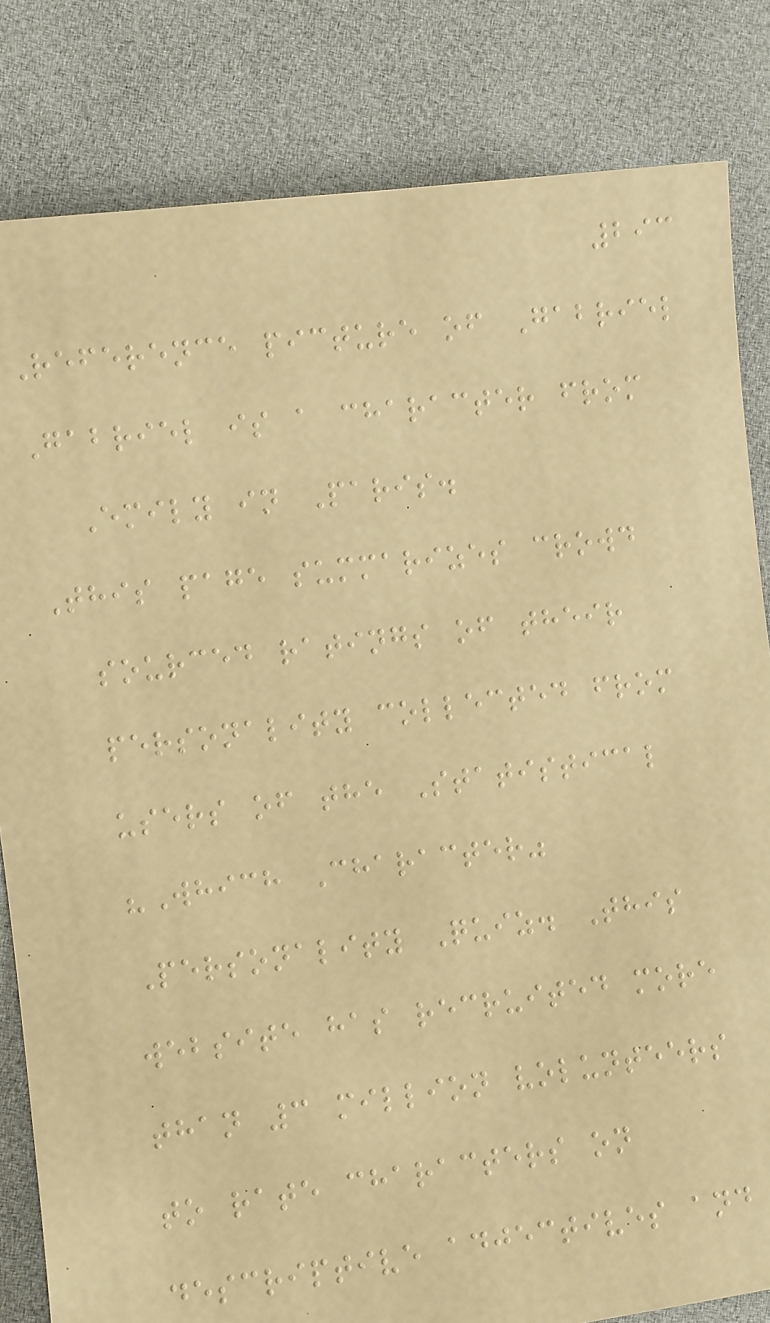293
Reference picture of Gabriel
Gabriel is a character from
Emily in Paris.
This page summarizes crowd
sourced ratings of their
personality collected from
users of the Statistical
"Which Character"
Personality Quiz. This
website has recruited more
than 3 million volunteers
to rate characters on
descriptive adjectives and
